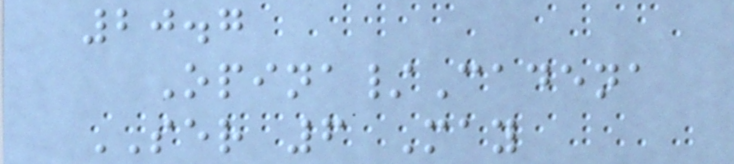20.7
Opina/Cadena
SER 6 May
